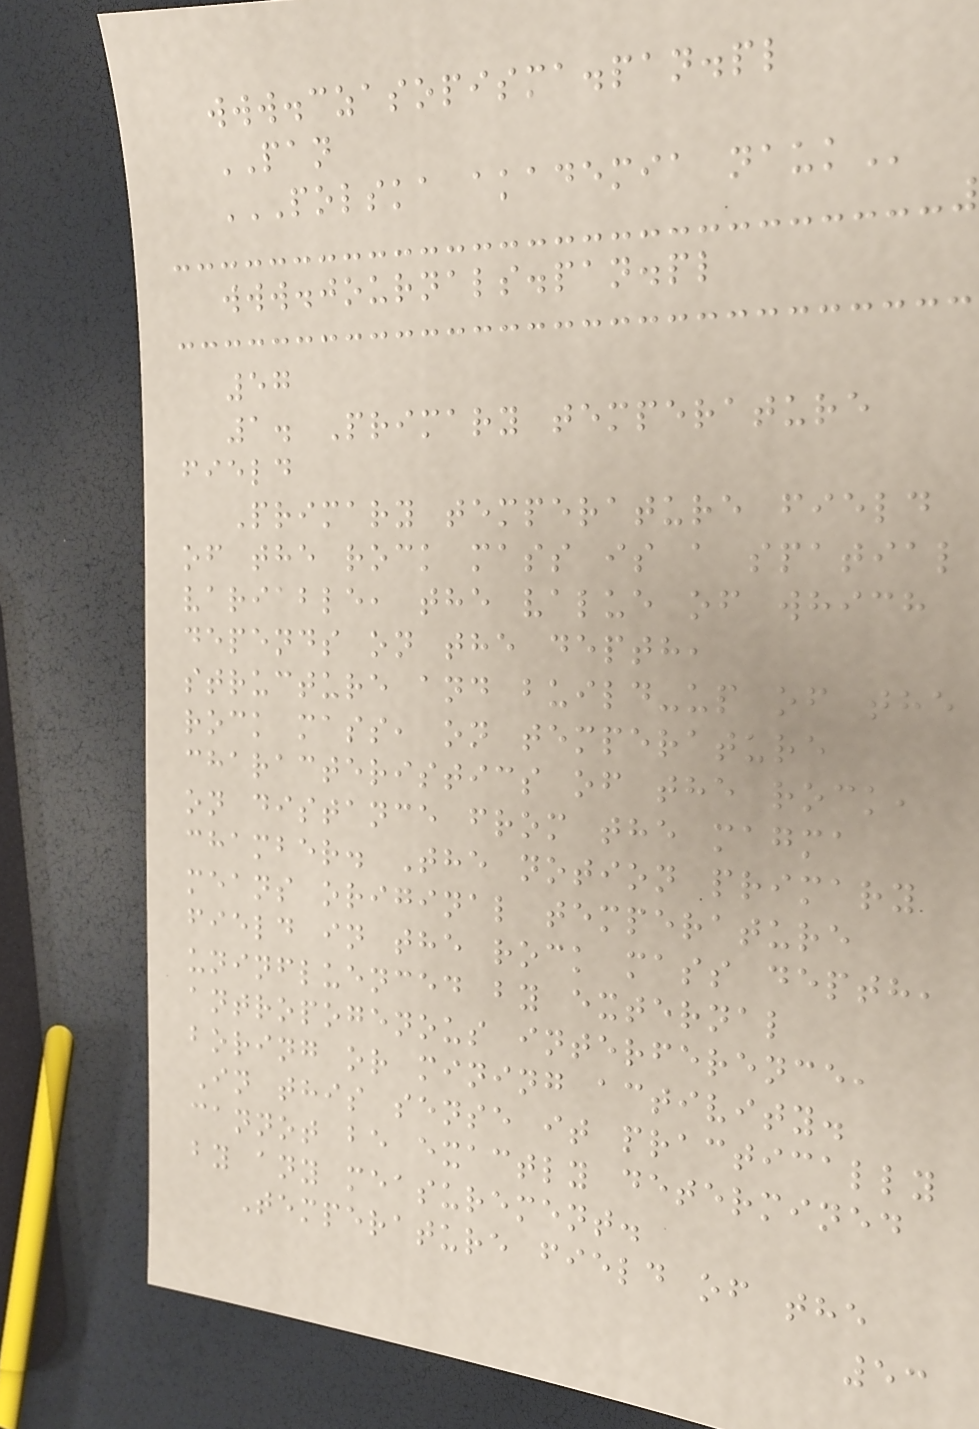www.czasopisma.pan.pl
PAN
POLSKA AKADEMIA NAUK
www.journals.pan.pl
57
1. Primary temperature
field
Primary temperature field
of the rock mass is a spatial
variable, the value of which
depends on the depth,
structure and build-up of the
rock mass, on temperature
characteristics of the rock,
on distance from the magma
chamber. The notion primary
means original temperature
field in the rock mass depth,
uninfluenced by external
antropogenous interference,
boring or mining activity.
In this sense it practically
cannot be exactly determined
by any measurement.
Temperature field of the
53
